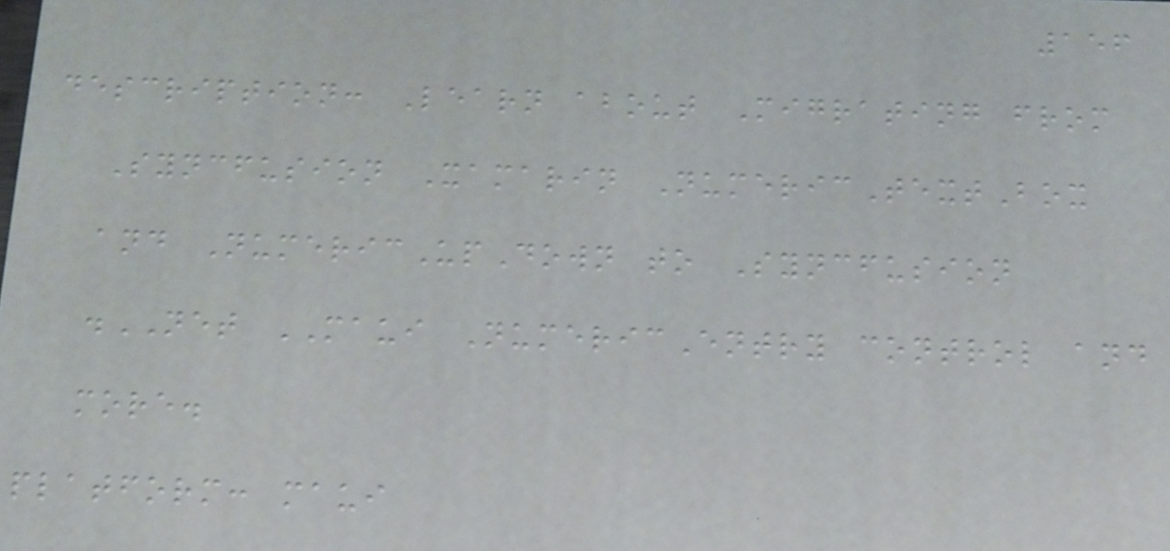156
description: Learn about Migrating from
Syncfusion Xamarin NumericTextBox
and NumericUpDown to Syncfusion
.NET MAUI NumericEntry control and
more.
platform: maui
